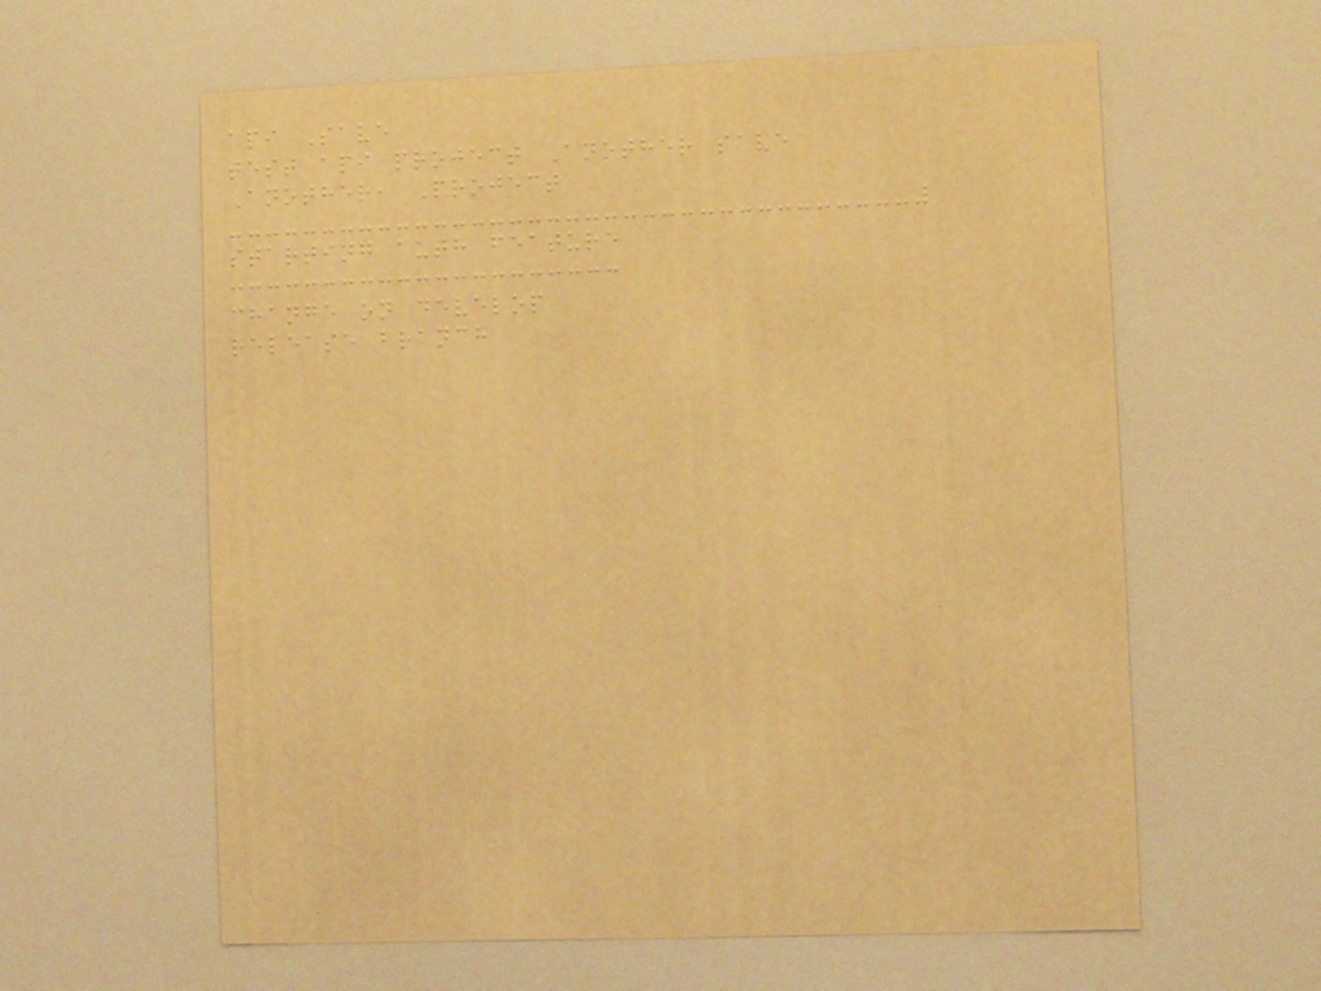api Save
test api project Another save
Another, Project
starting auth feature
change on develop
release branch
